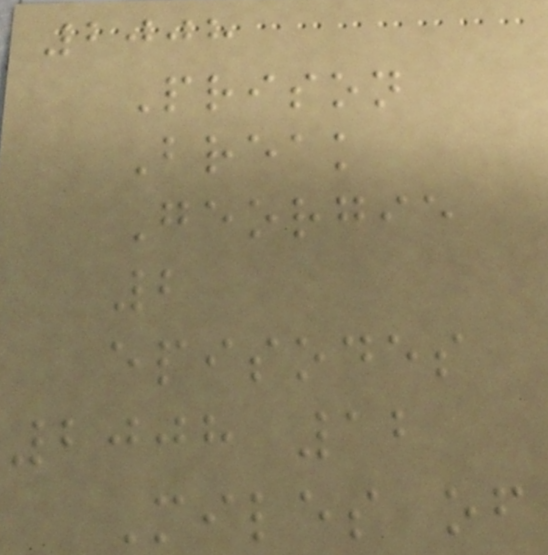2008
Prison
Break
Georgie
2
episodes
2008 12
Miles of
